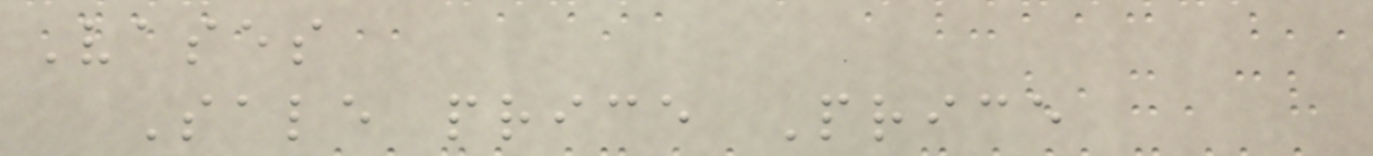Vases
Sale price Price
